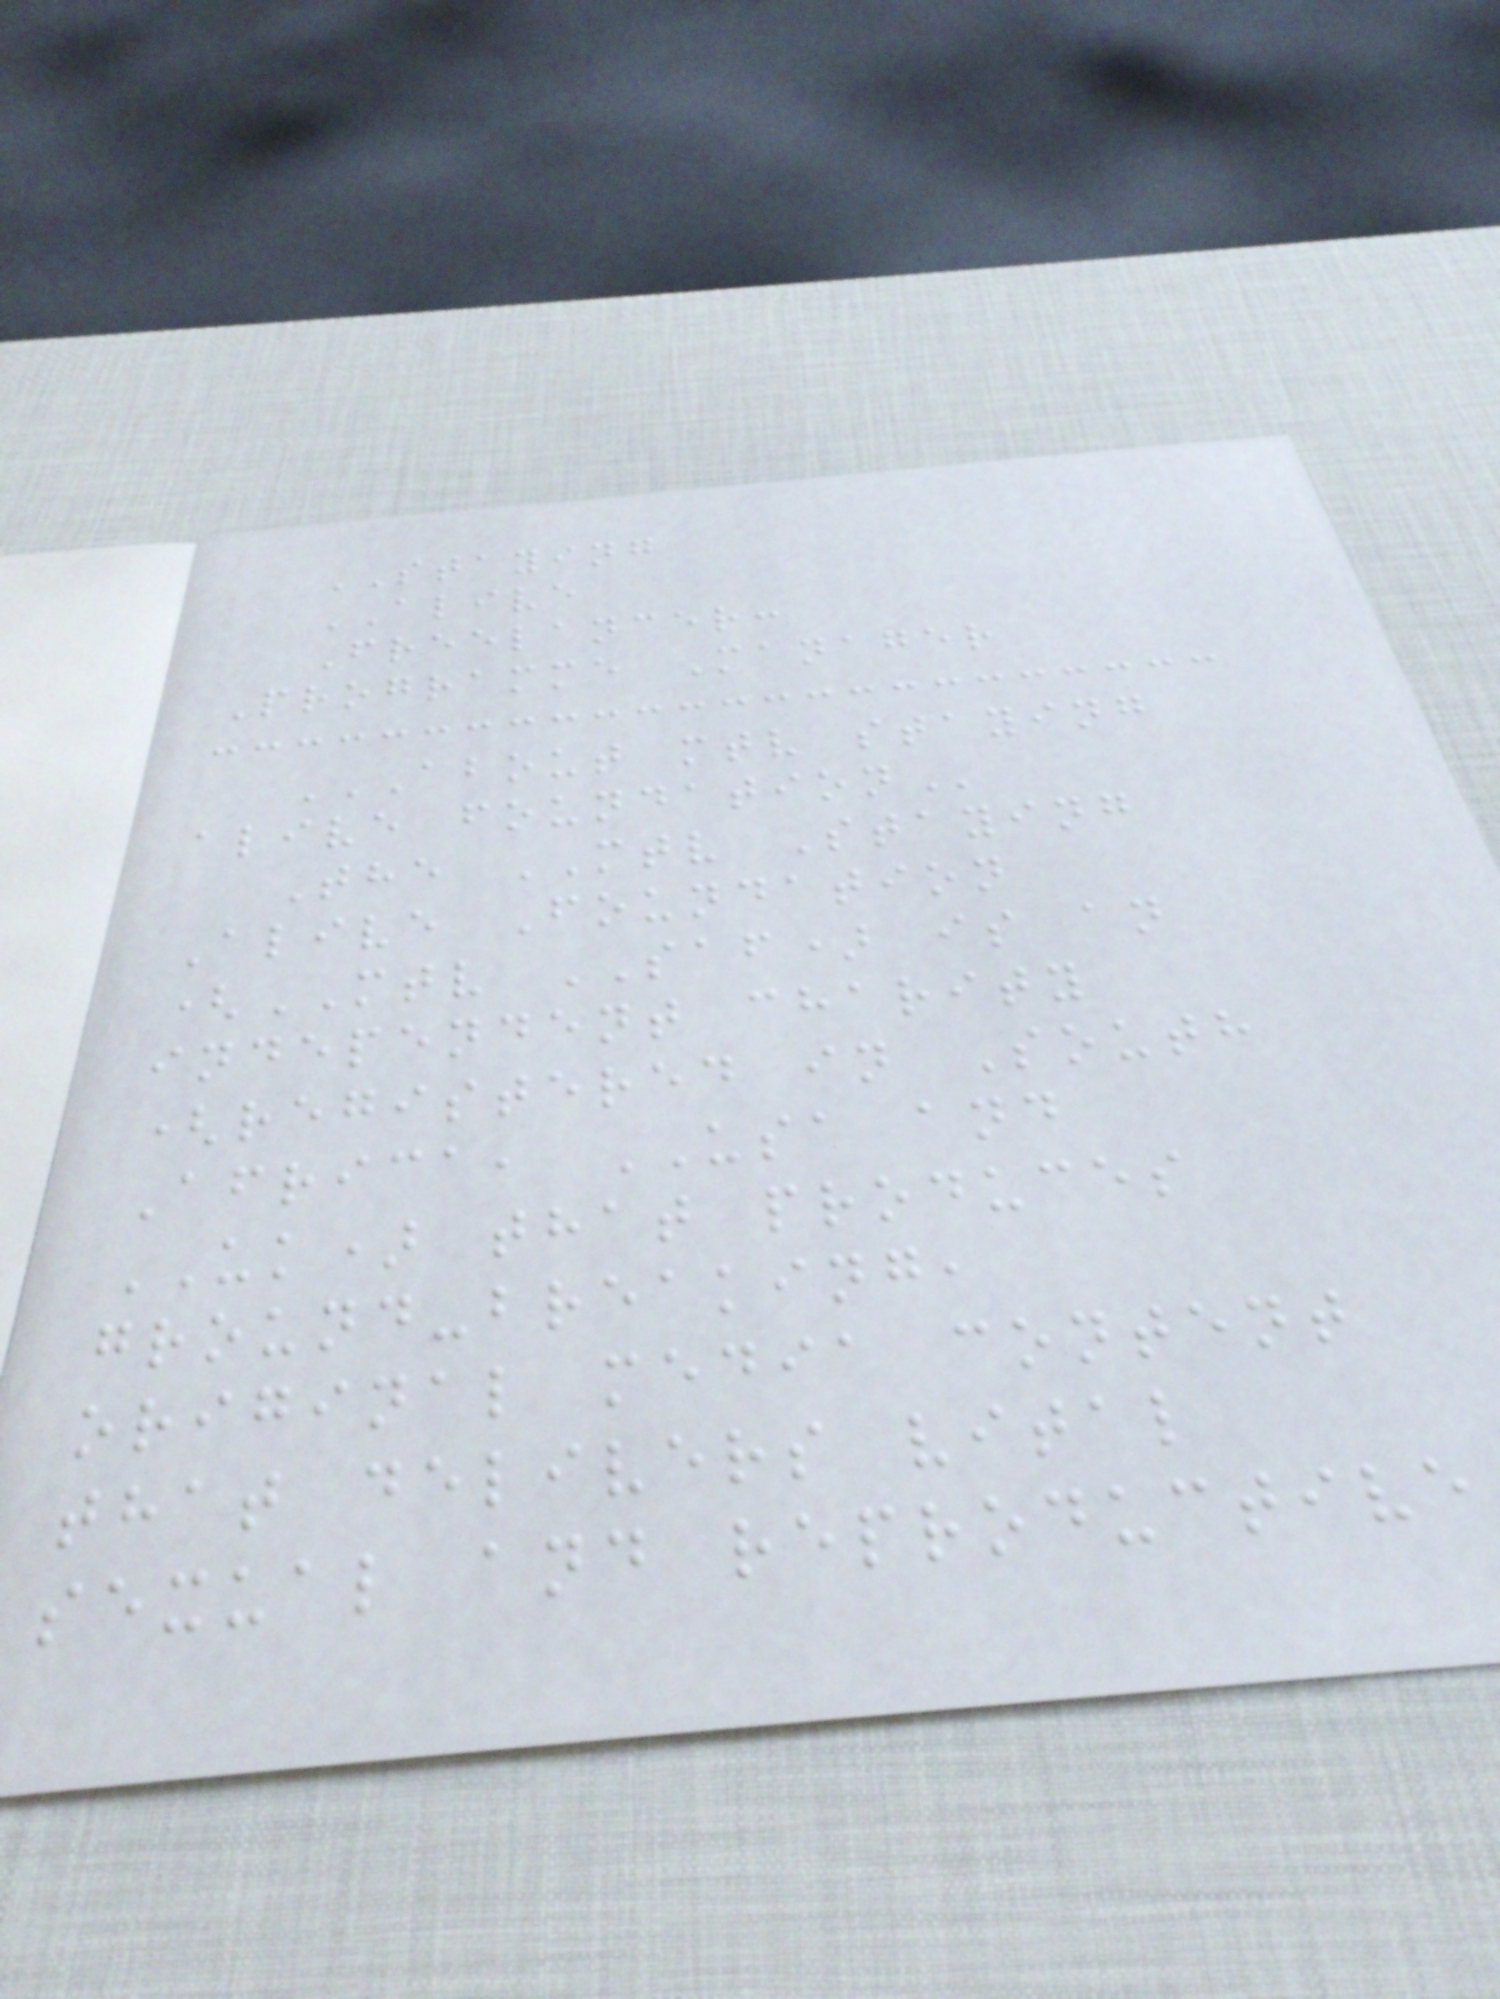STAYING
ALIVE
Freelancer:
Programme Manager
ABOUT MTV STAYING
ALIVE FOUNDATION
The MTV Staying
Alive Foundation
(MTV SAF) is an
independent charity
(registered in South
Africa, USA and
UK) that produces
ground-breaking,
original media content
that delivers vital
sexual and reproductive
